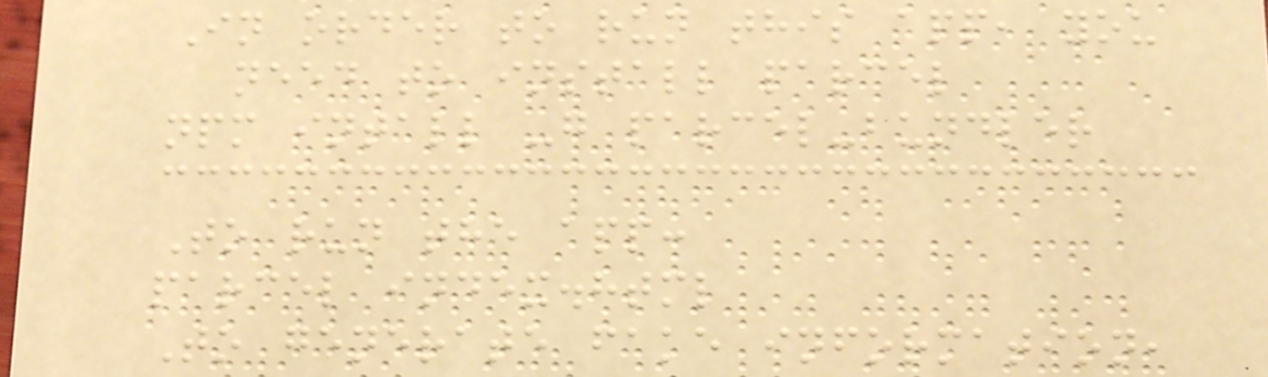In order to run this app, you
need to install parcel
npm intall -g parcel-bundler
To run the app:
parcel index.html
To generate fake information,
